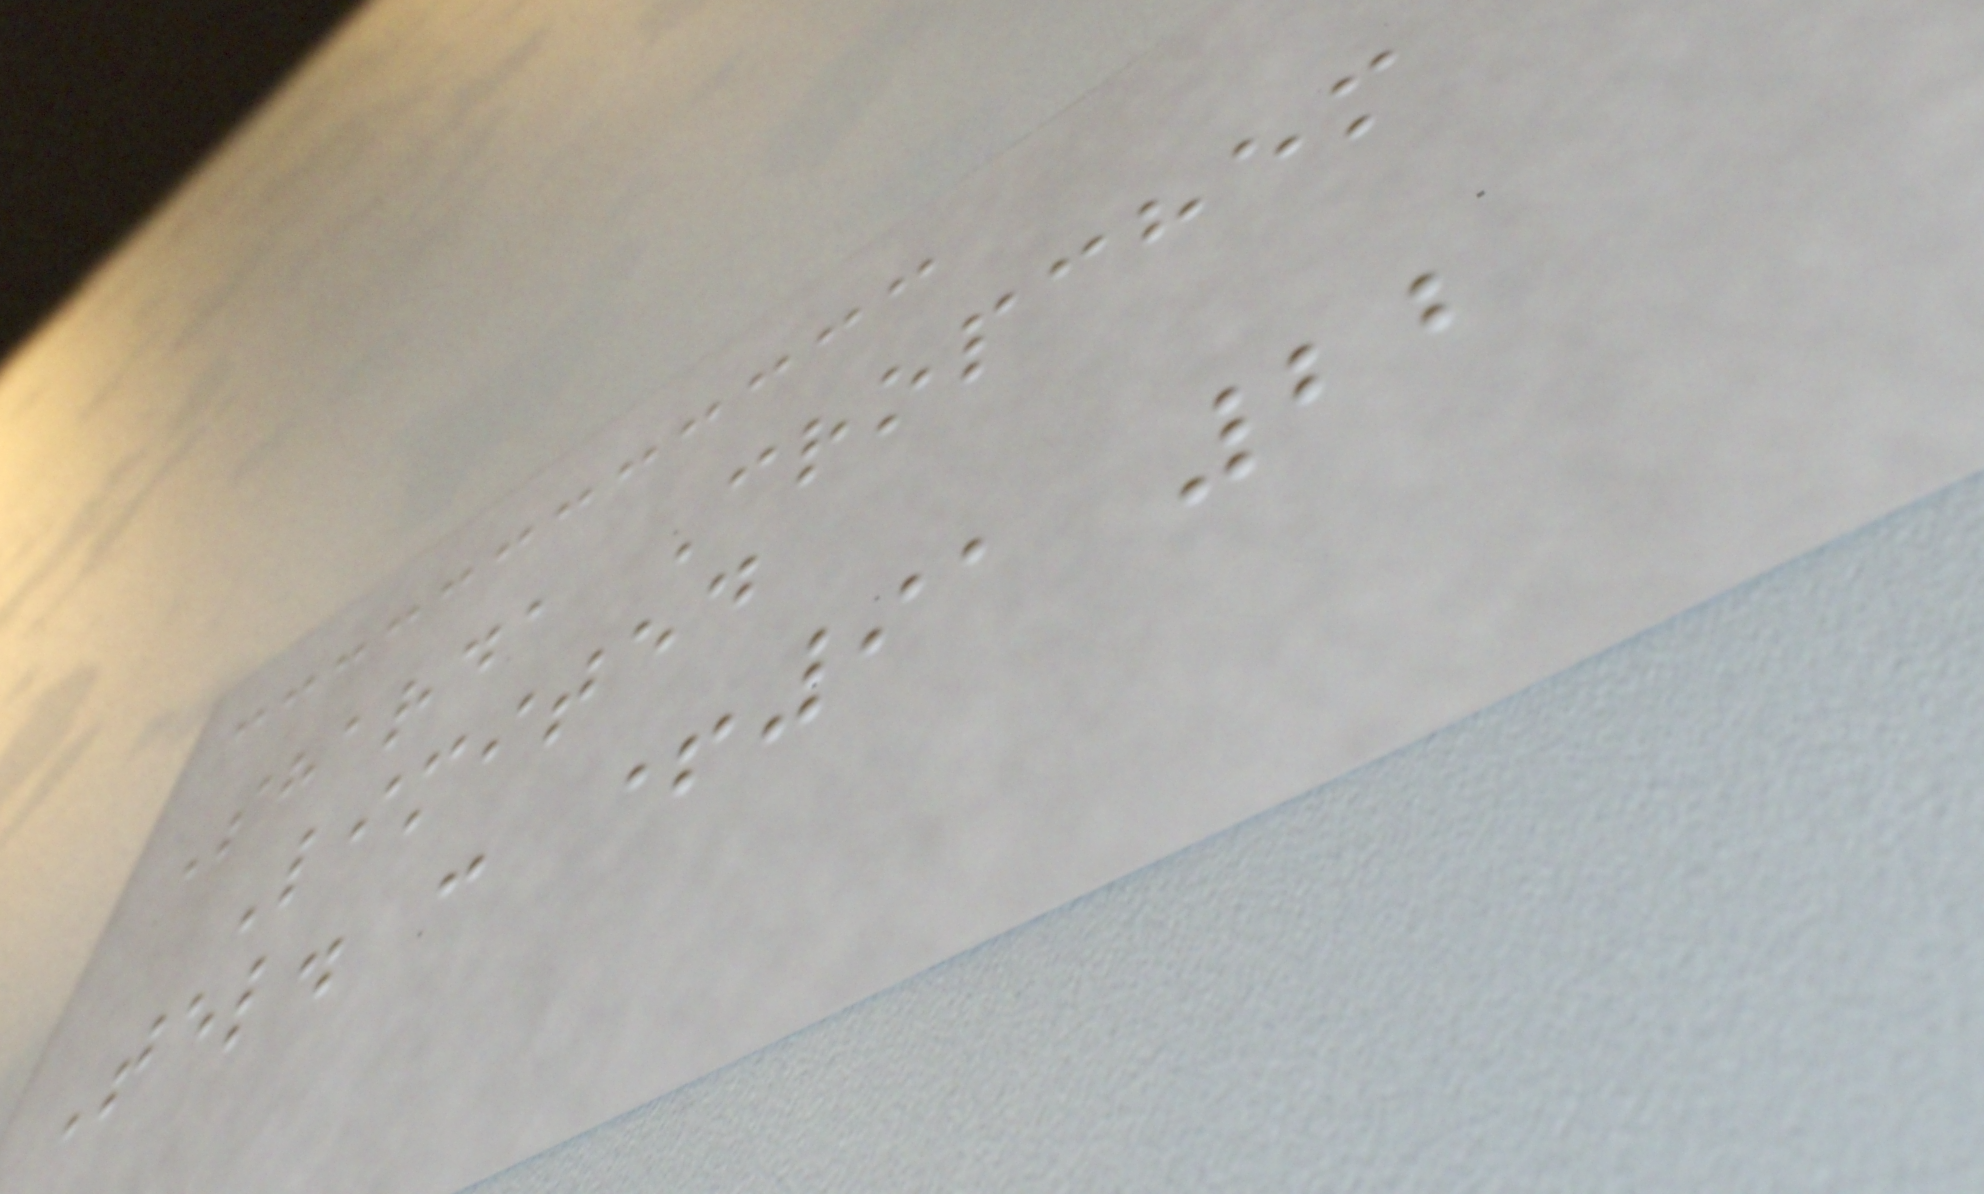Sharda Cropchem
Limited
Tel. : +91 22
